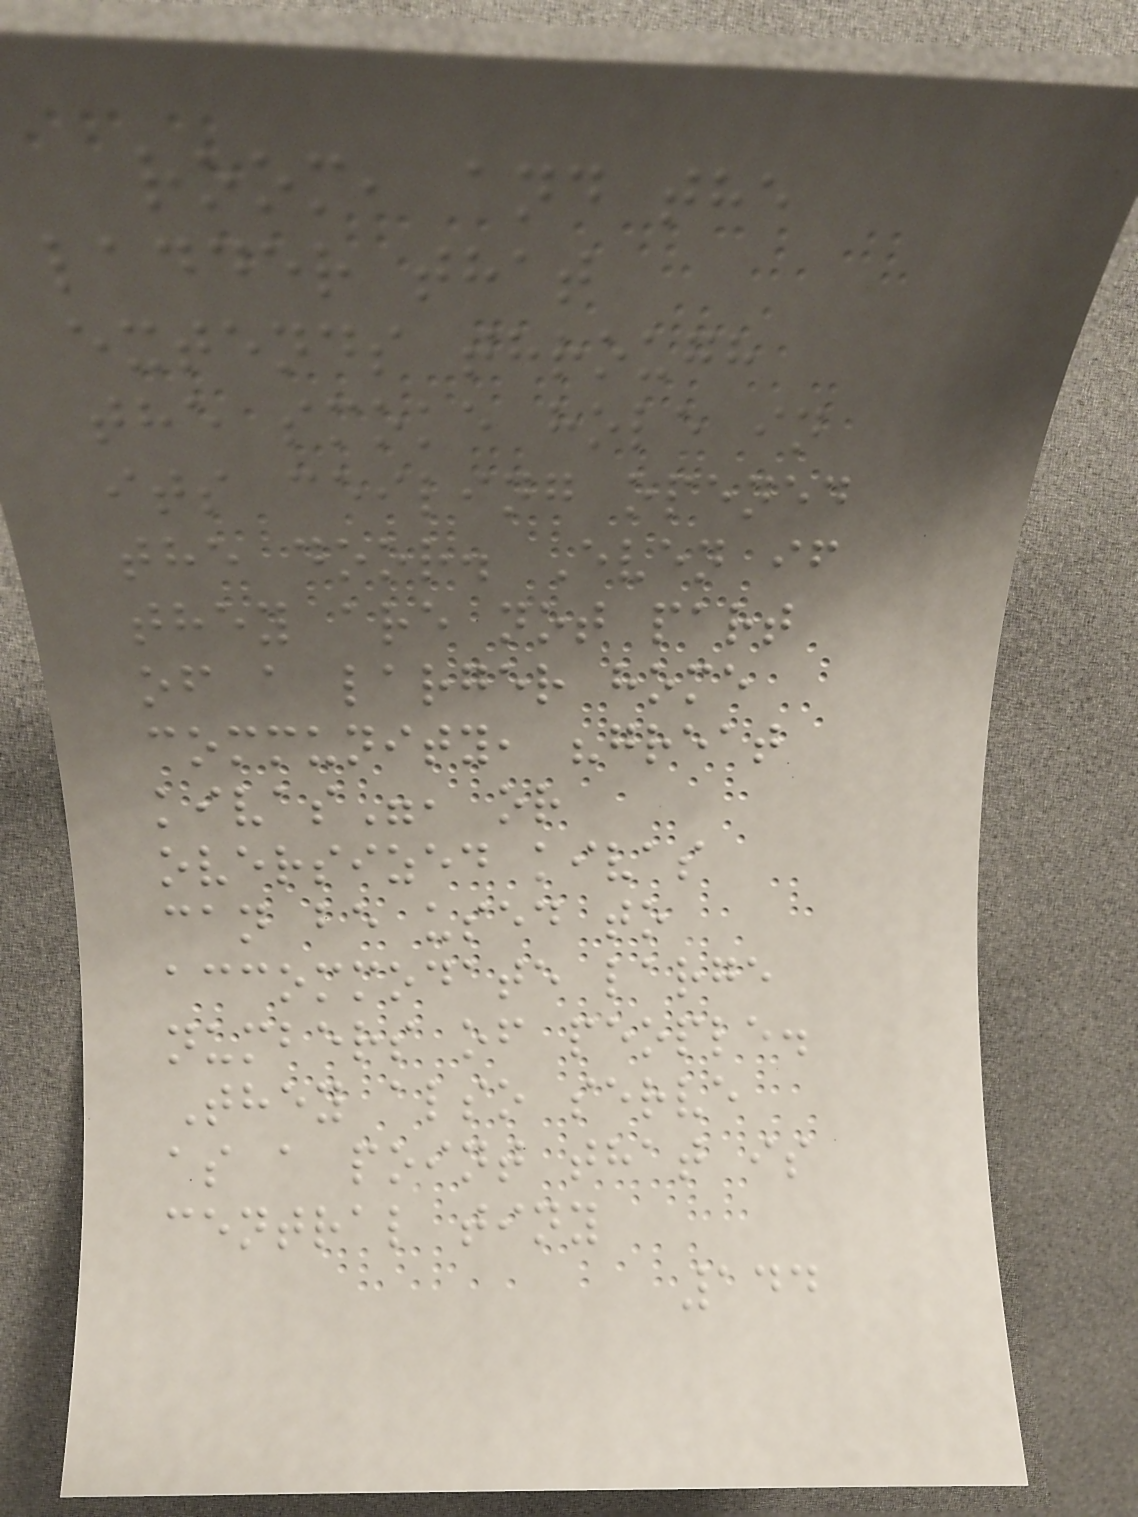room, and the
ladder that
extends through
the smoke hole in
its ceiling opened
the door. Even if
they are not part
of a larger home
community, "great
kivas", or
oversized kivas
can be used to
accommodate large
numbers of people.
They also serve
as a point that is
central tiny
144
